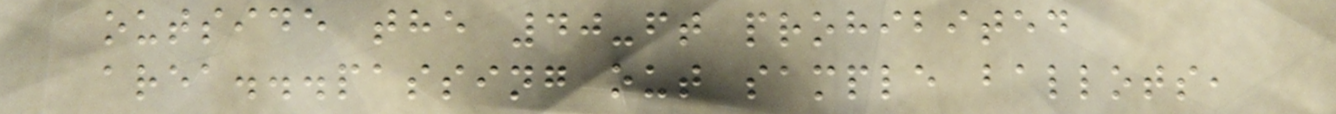outside the 40-ft prohibited
area...passing out sample ballots,
